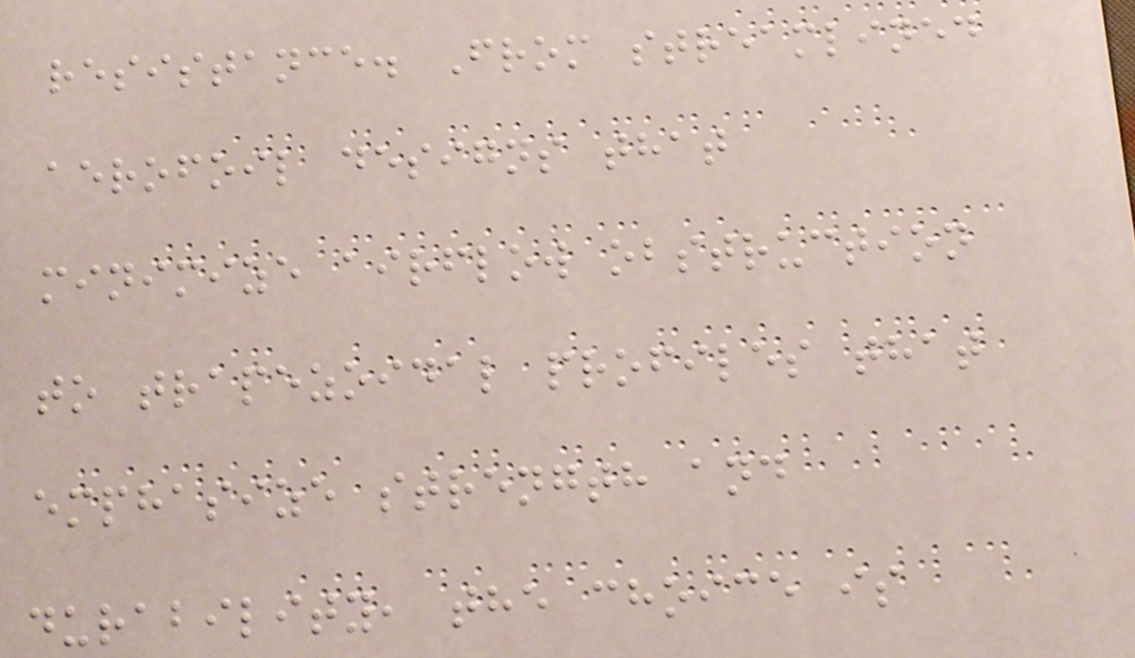resistance. From streamlined
aerofoil designs that
minimize airflow obstruction
to trapezoidal profiles that
emphasize strength and
durability, the choice is
